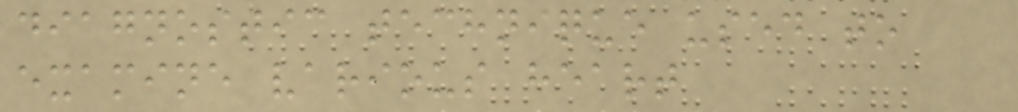diagnostic technique used to
examine various heart
